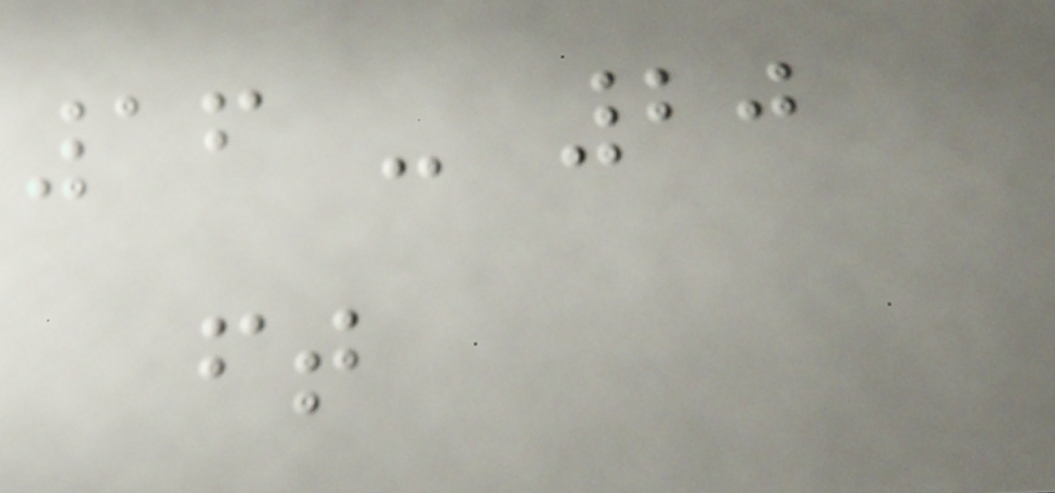16 - 20
ft
